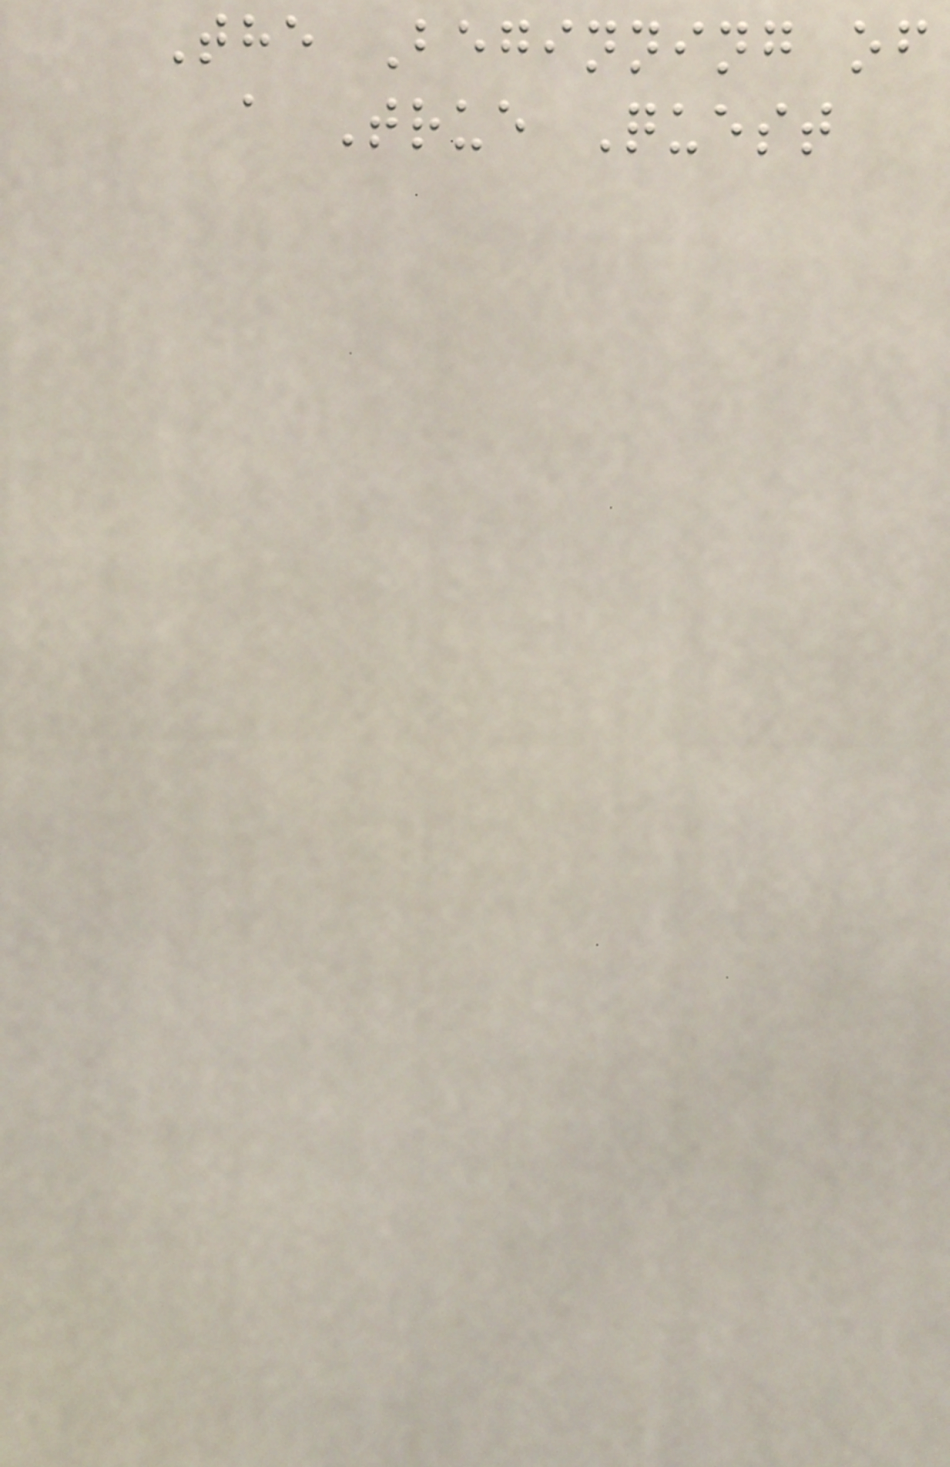The Beginning of
a True Quest
